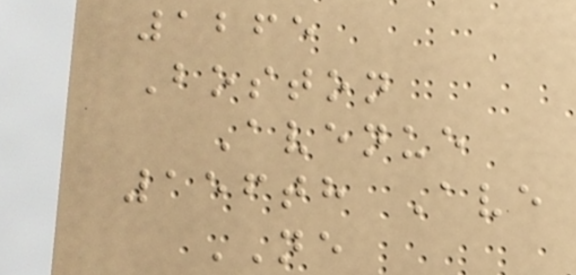1265
Boston
Avenue
156th Ave
NE
